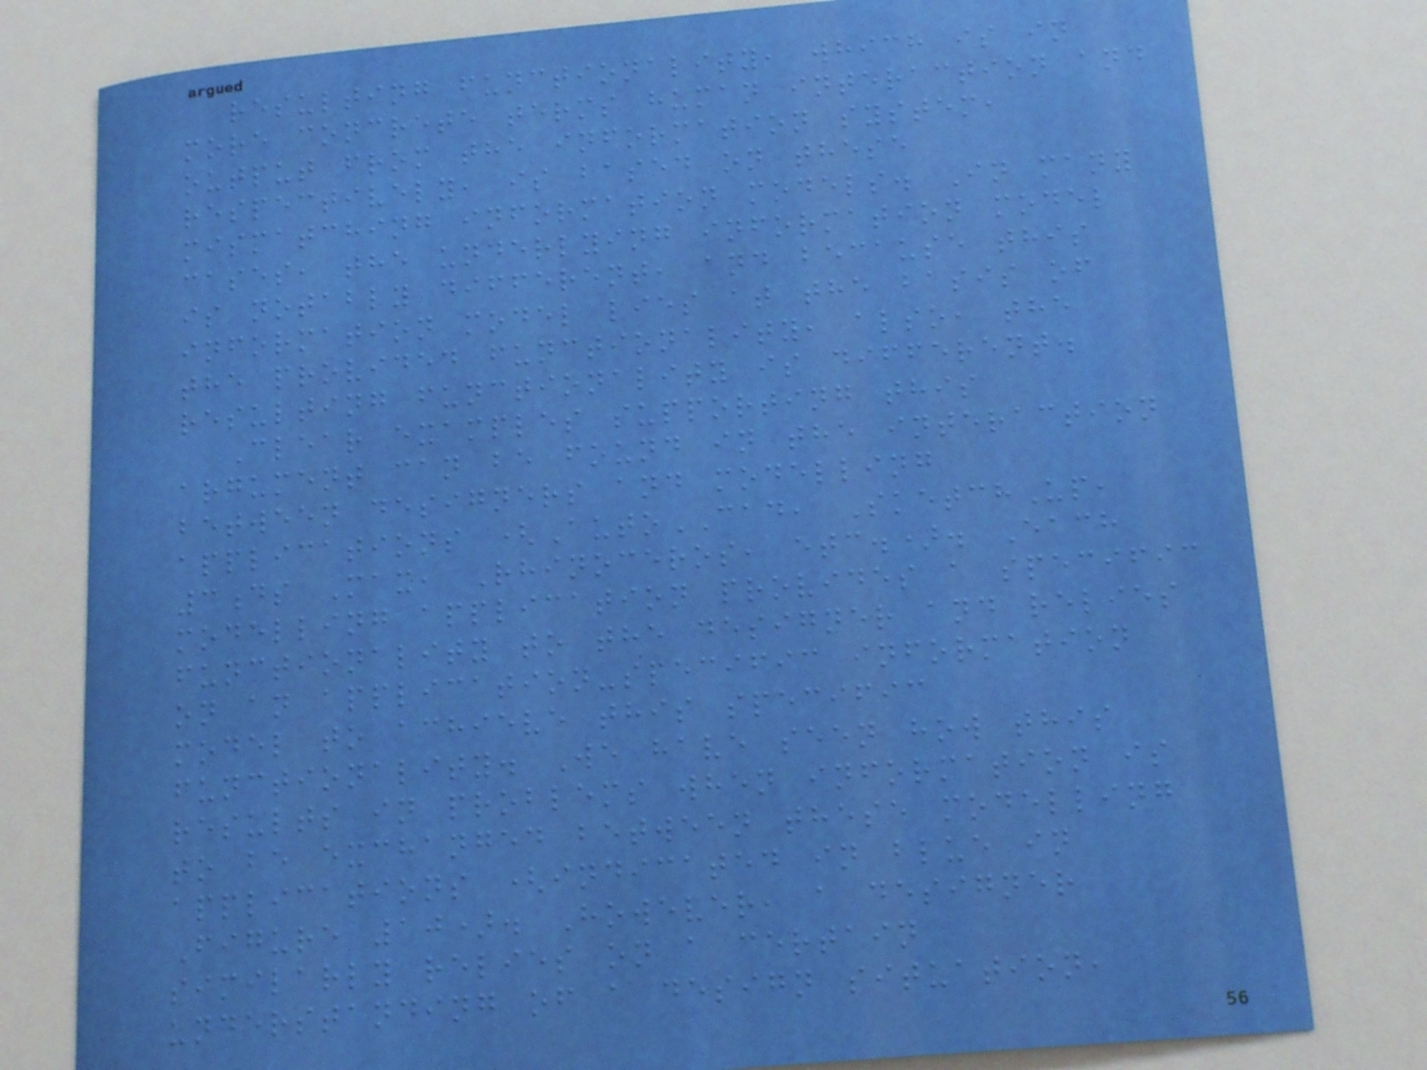resulting functionality, which is in
more concrete terms human interaction and
output from the information system,
respectively, is based on these
mismatching information models. In many
cases, the underlying information model
is notably different, and because this
information model lies at the basis of
the provided functionality, also, the
resulting functionality is different.
Clear examples supporting this
argument can be found in the interaction
between designers and modelling
applications (AutoCAD, SketchUp,
3ds Max, Rhinoceros, etc.). Each
modelling application provides a specific
functionality to the designer and relies
on an application-specific information
model to achieve this specific
functionality. We have seen how this
results in problems when information is
to be exchanged between these modelling
applications (indicated in blue in
Figure 10). However, a designer
similarly relies on a certain
understanding of a design situation,
